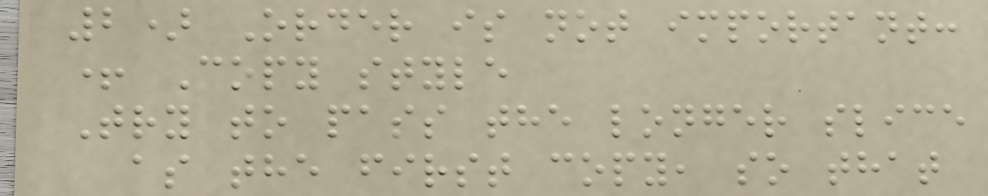2) Order is not important:
+ Copy style
Try to pass the longer slice
as the first copy, so that
